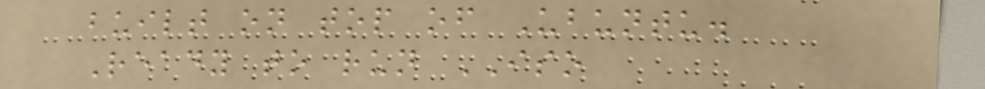built on top of Ubuntu.
Ready to run ISO
